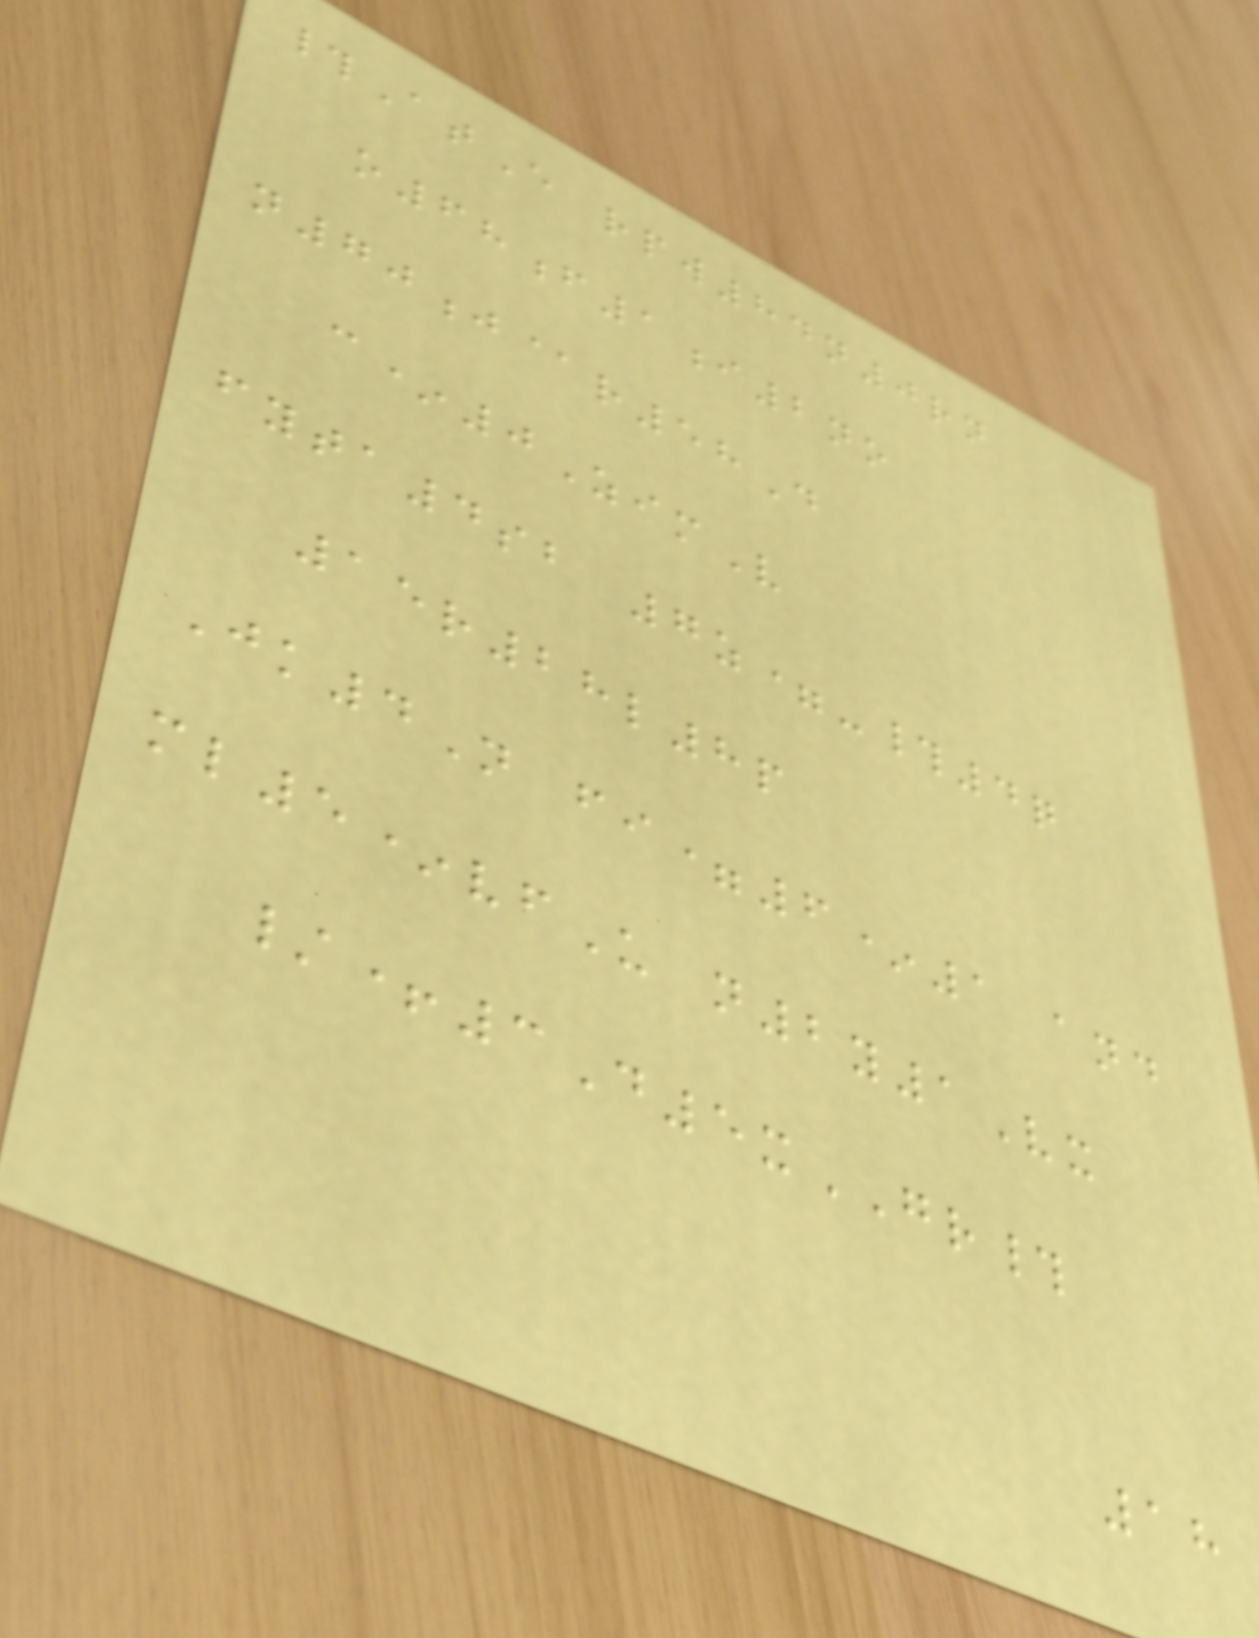#AtE rpw84n0rn
o68f1i2no
n70j@r58D
c*0ZimV
fyta4sb 7z=-#4q
15r28l8p
Jk4N fi=6*1 and
ml5*vfU n2y1Vx
/+3D5xGR#
18
